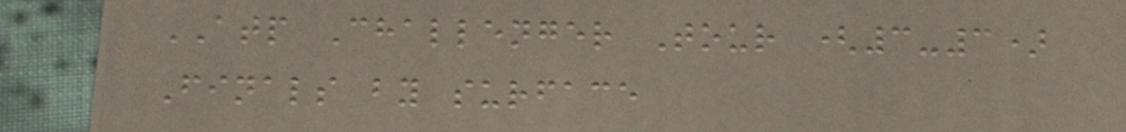ATP Challenger Tour (3-3)
Finals by surface
